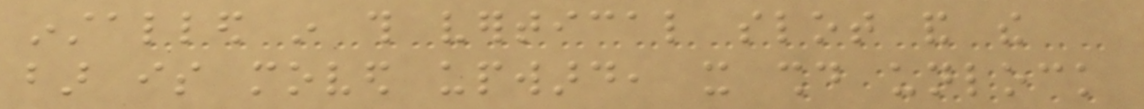installed in this vertical slot and the
bar is moved upward, it should unlock
